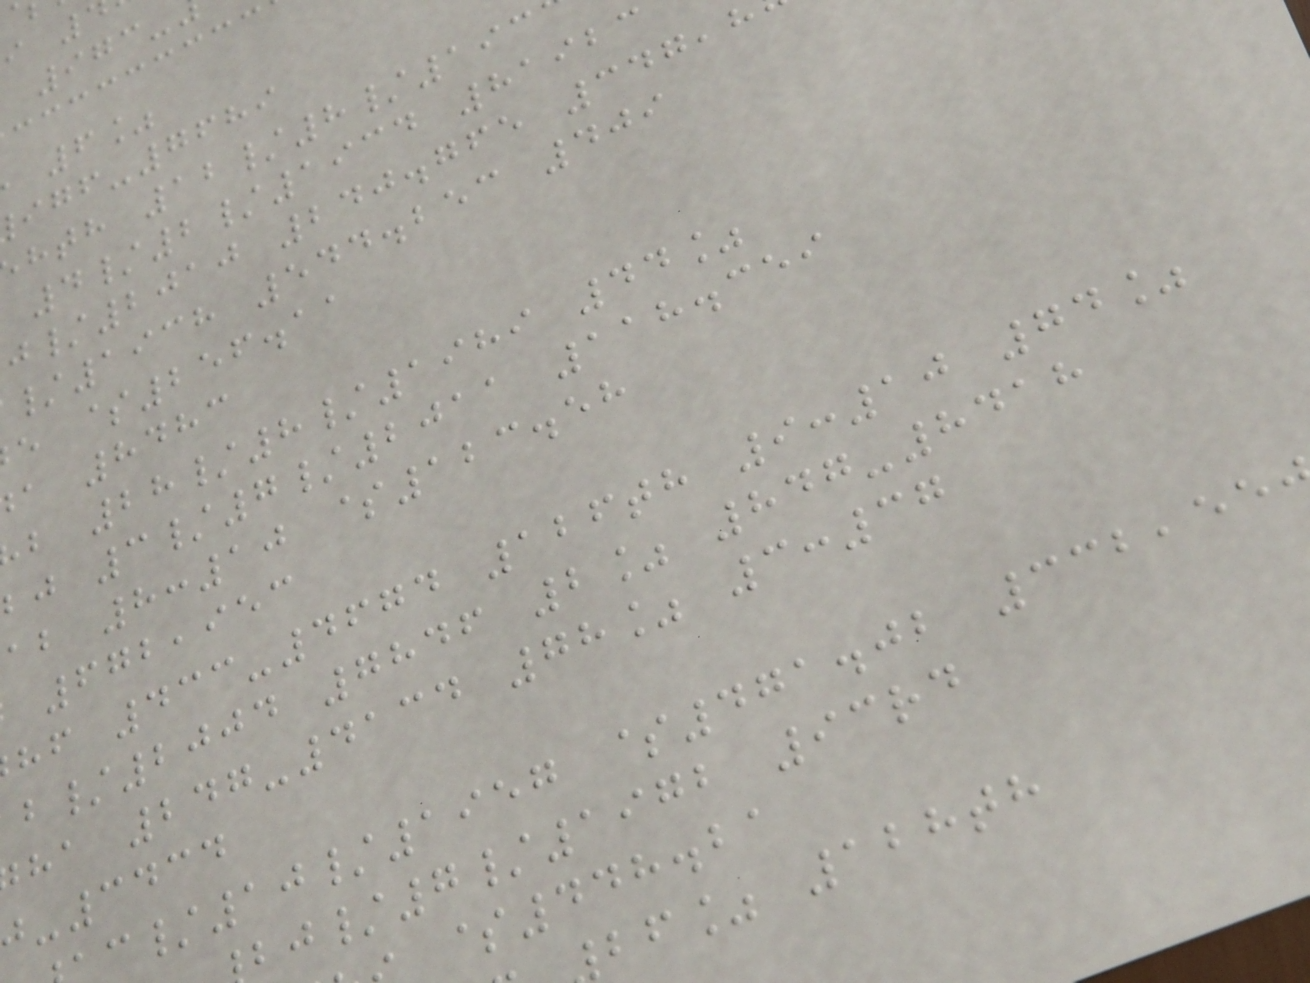973-
6%
-7689
hth 12/8/193
4/2/1934 81923
/2010 240.765 347,8
/1938 544.253 409
e $256.11
a 8483
b 28/8/1989 44%
bj 3/7/2011 118.359
ab 8:10 $123.58
672,953
hf 433-4674 126th 9:10 74%
/2004 7846 2% 847-8418
ha 247-4134 78% 3:37
-3434
/10/1957 $471.02 332,55
/7/1972 93rd
$448.21
bf% 128th
